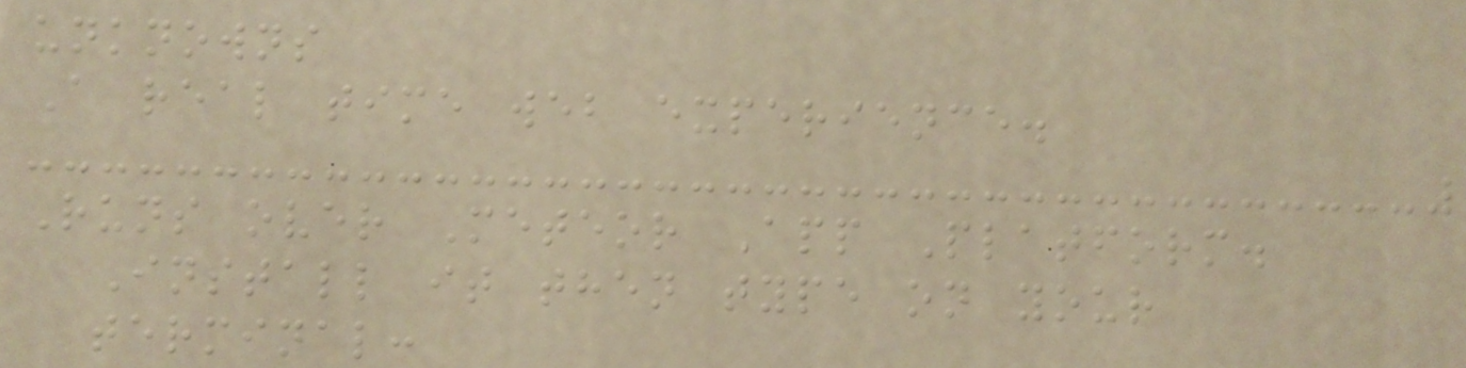unknowns
A real time web experience.
Runs over Meteor App Platform.
Install it then type on your
terminal:
